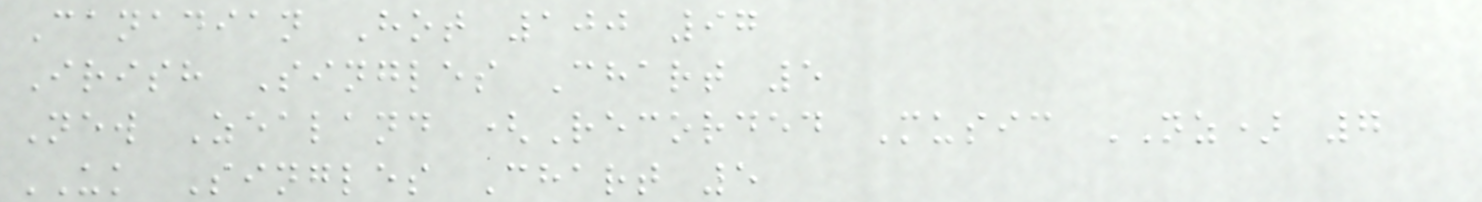Canadian Hot 100 97
Irish Singles Chart 5
New Zealand (Recorded Music NZ) 7
UK Singles Chart 5
